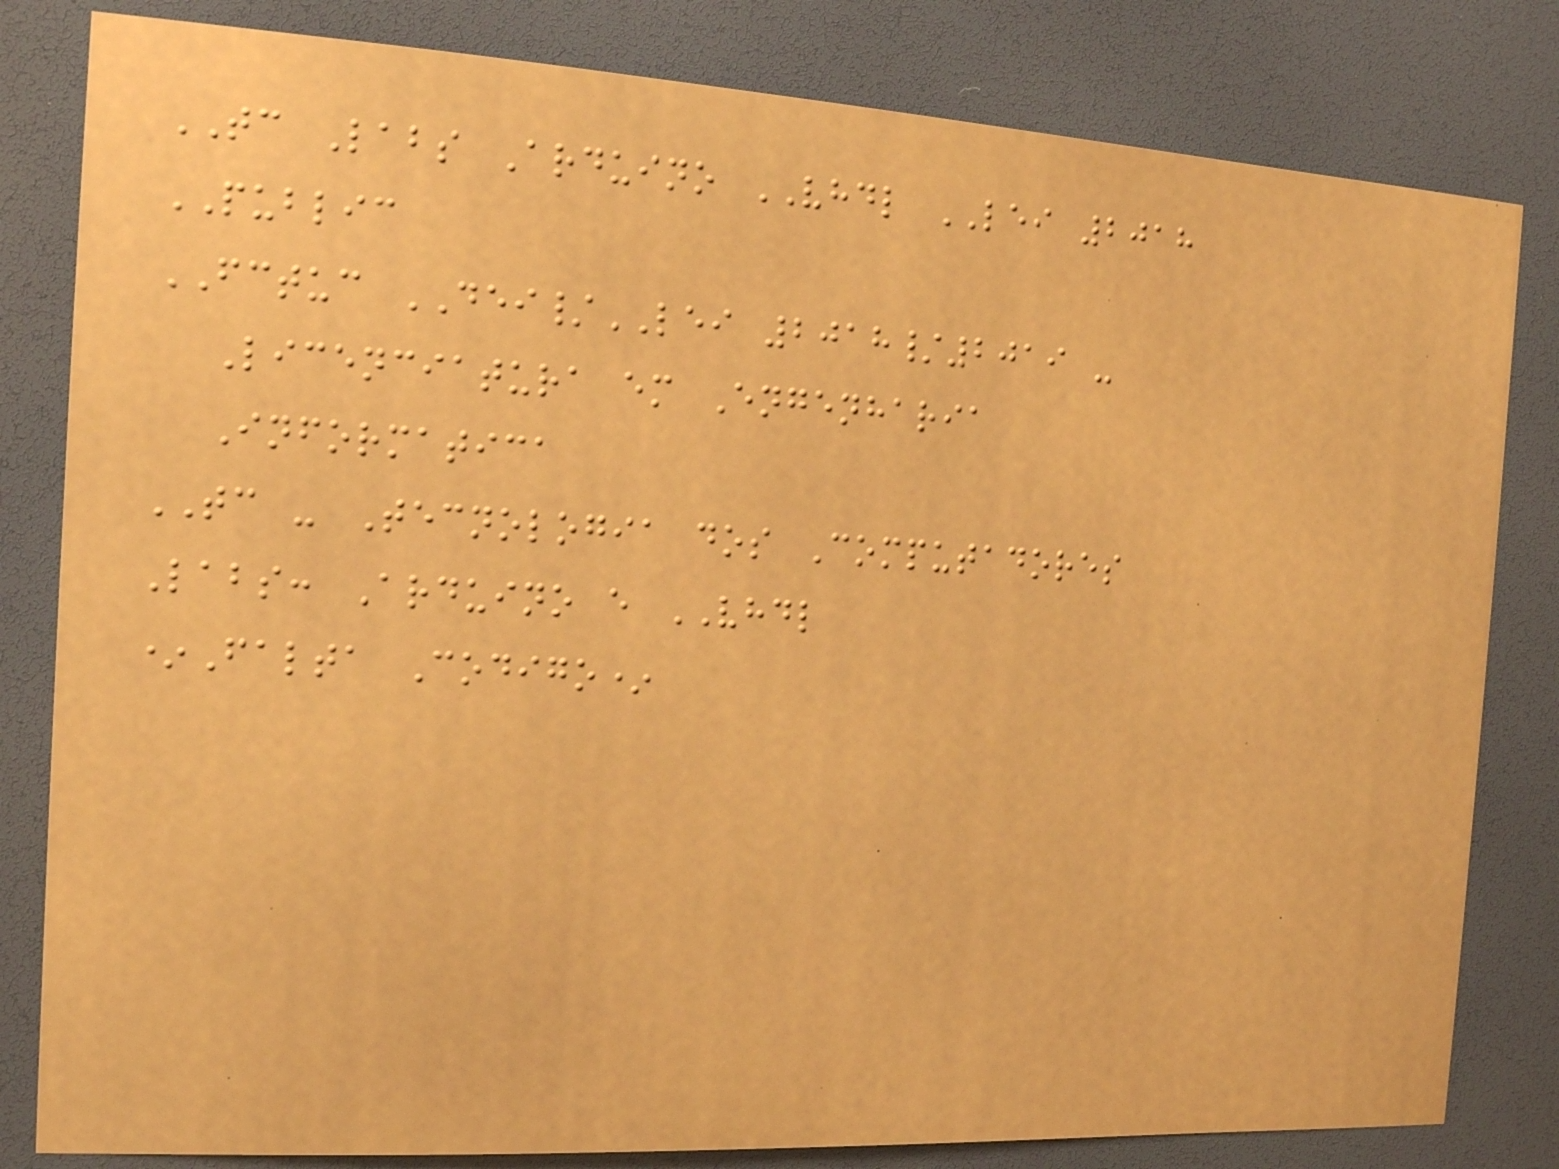TC Labs Arduino VHDL LEI 2018
PUBLIC
FCTUC DEI/LEI 2018/2019 -
Licenciatura em Engenharia
Informatica
TC - Tecnologia dos Computadores
Labs: Arduino e VHDL
*Falta Codigo*
